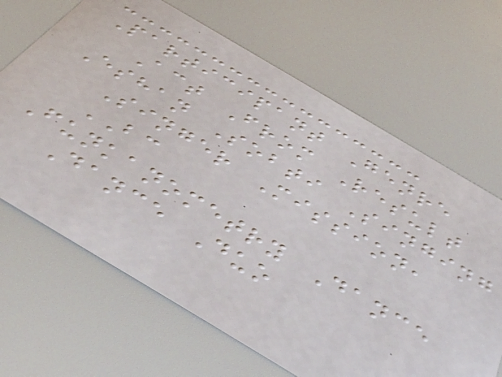Participant Genre
Act From Result
Eshan Sobti Singing
Singer Mission,
BC
Funkanometry Dance
Dance Duo
